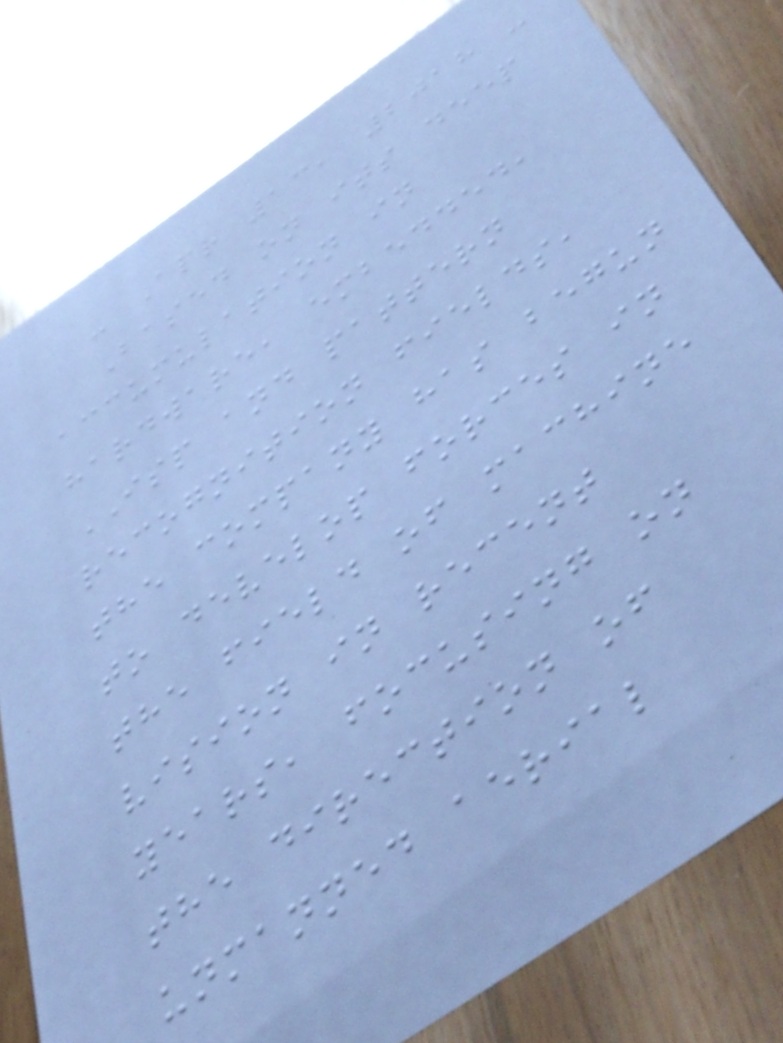- Apr 13, 2018 -
Based on its deep
accumulation in
hardware, embedded,
ISP and pattern
recognition fields,
the company has begun
to develop forces in
the field of machine
vision in recent
years, focusing on
the direction of
unmanned aerial
